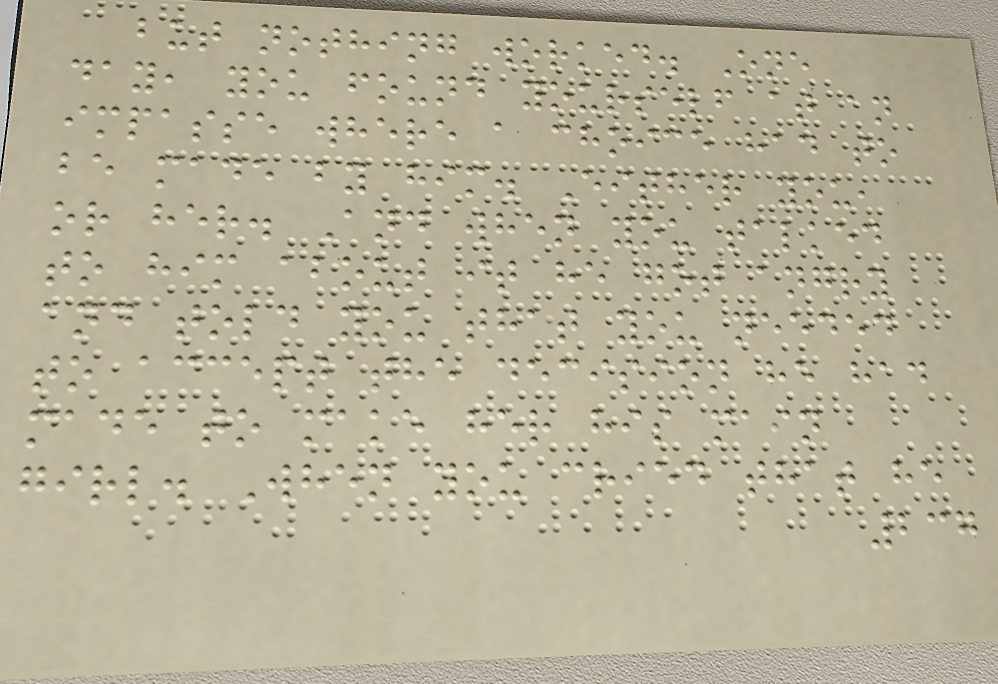but nothing worked. One
day, you found yourself at an
impasse where a choice had to
be made by him. Either you,
or her. And when you talked
to him about it he got angry
and told you that you needed
to accept the decision he had
made to make her his main
girl. When you cried that he
237
